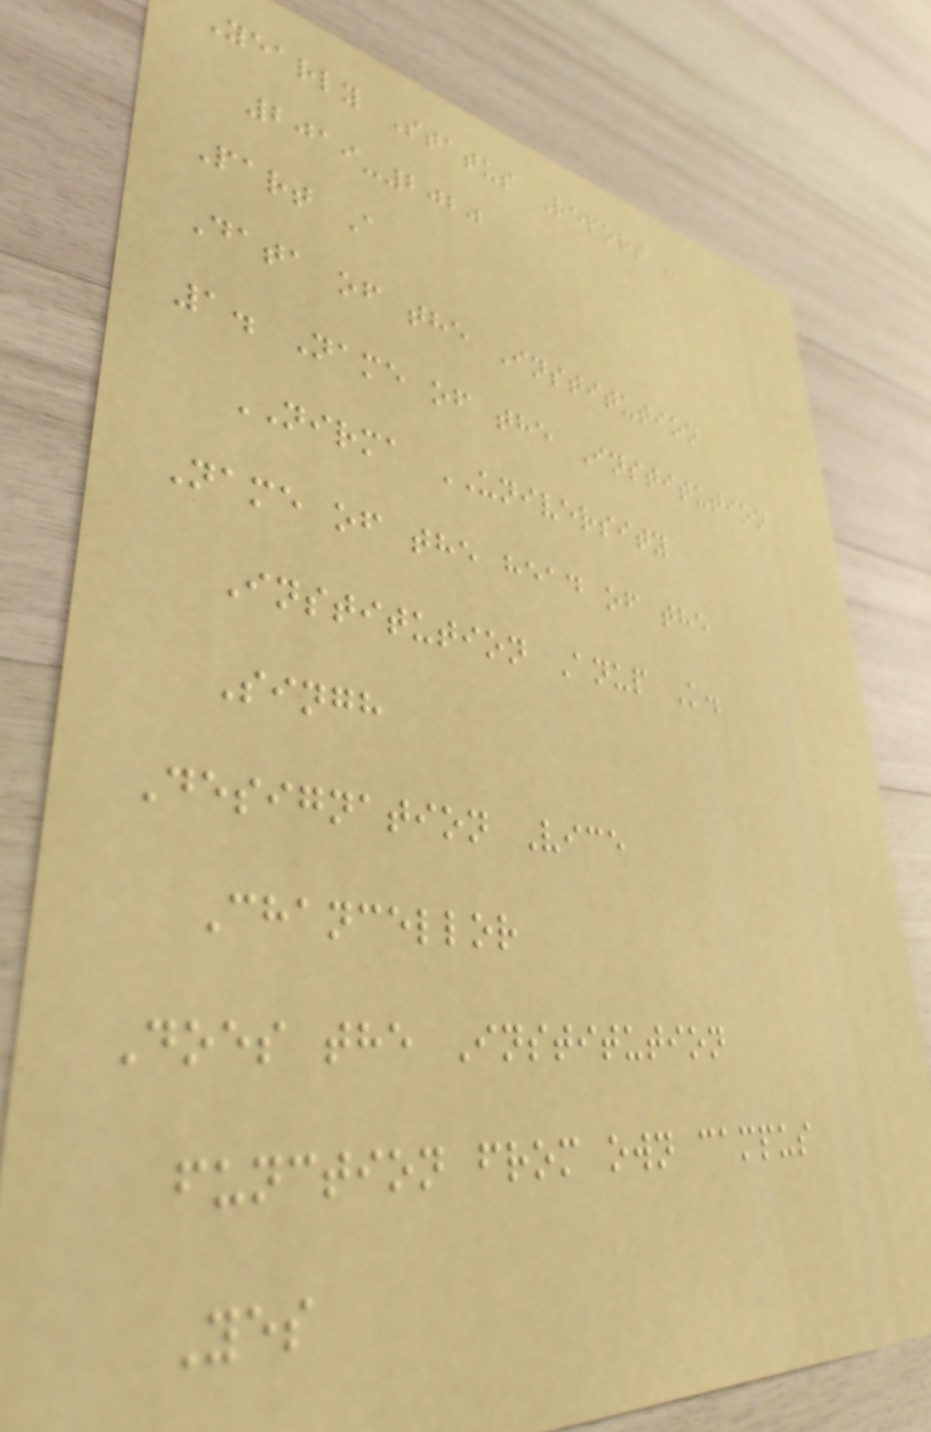Yearly Status Report -
2019-2020
Part A
Data of the Institution
1. Name of the Institution
NIRMA UNIVERSITY
Name of the head of the
Institution Anup K.
Singh
Designation Vice
Chancellor
Does the Institution
function from own campus
Yes
